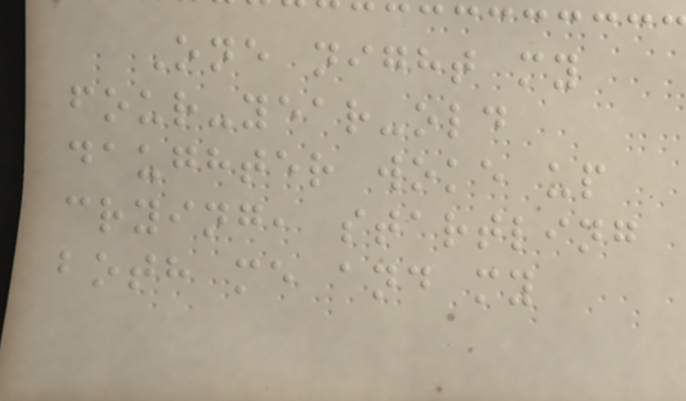One night my
four-year-old
daughter woke up
crying, startling
both me and my
